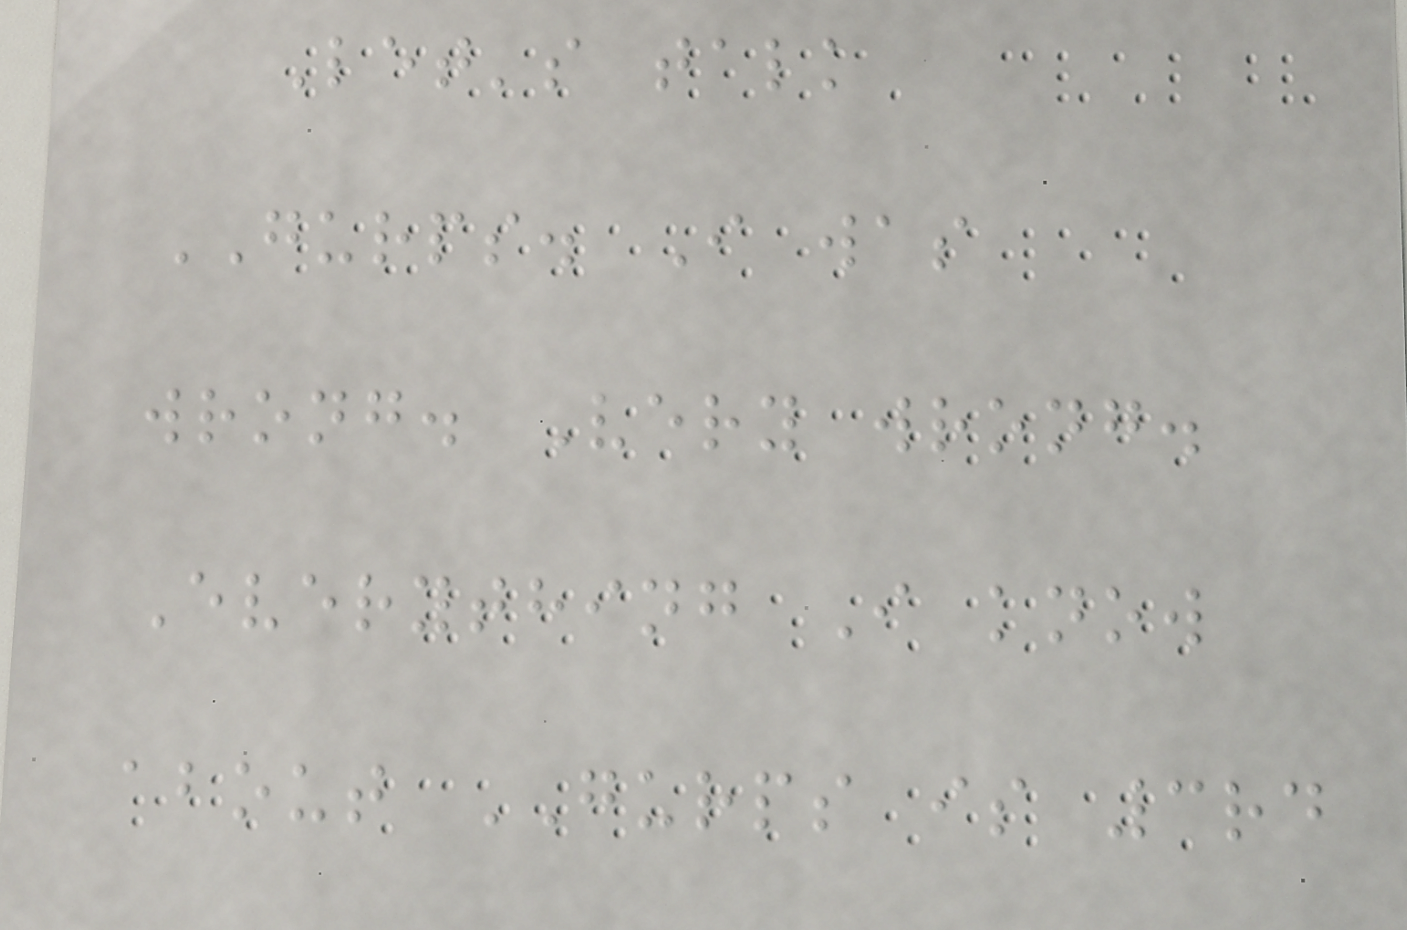Let's talk
GURPS. I was
wrong. Very wrong.
Everything I know
about GURPS is 3rd
